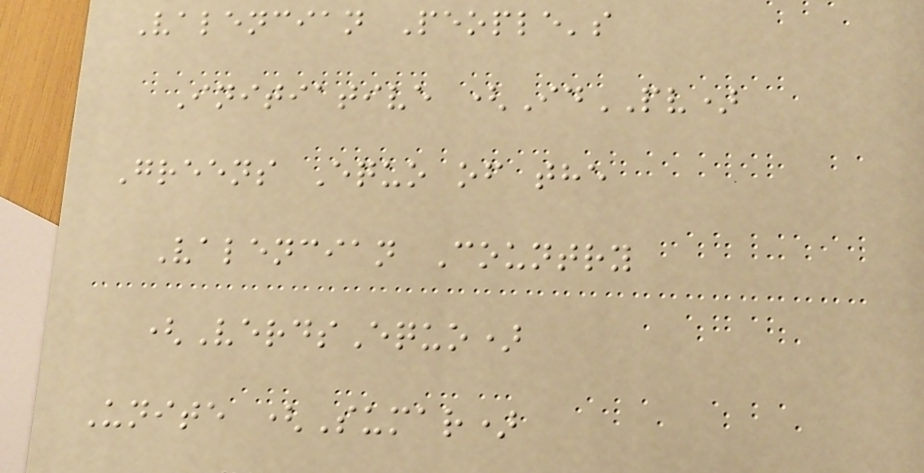Valencian People's
Initiative (IdPV)
Greens Equo of the
Valencian Country
(VerdsEquo)
Unite (Sumar)
